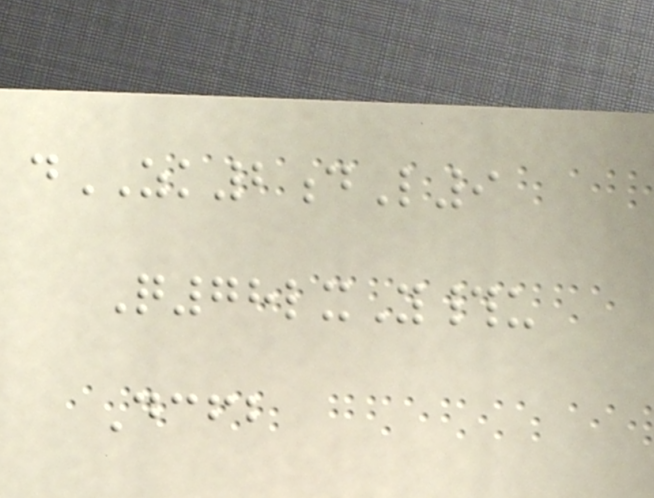dZK2dL9
Q78lxY#u
Dcfb
